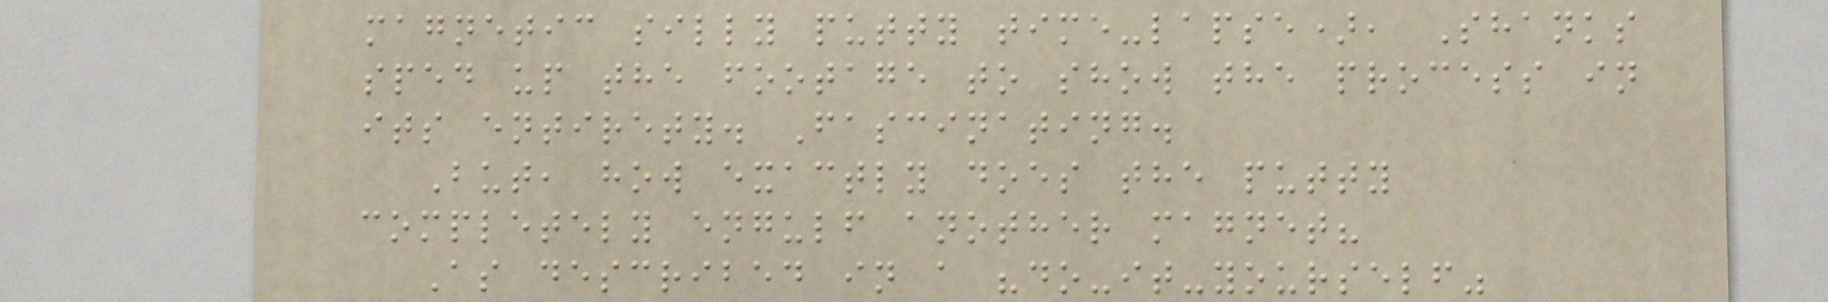magnetic silly putty time-lapse), Shanks
sped up the footage to show the process in
its entirety. Fascinating.
But, how exactly does the putty
completely engulf another magnet?
As described in a "do-it-yourself"
